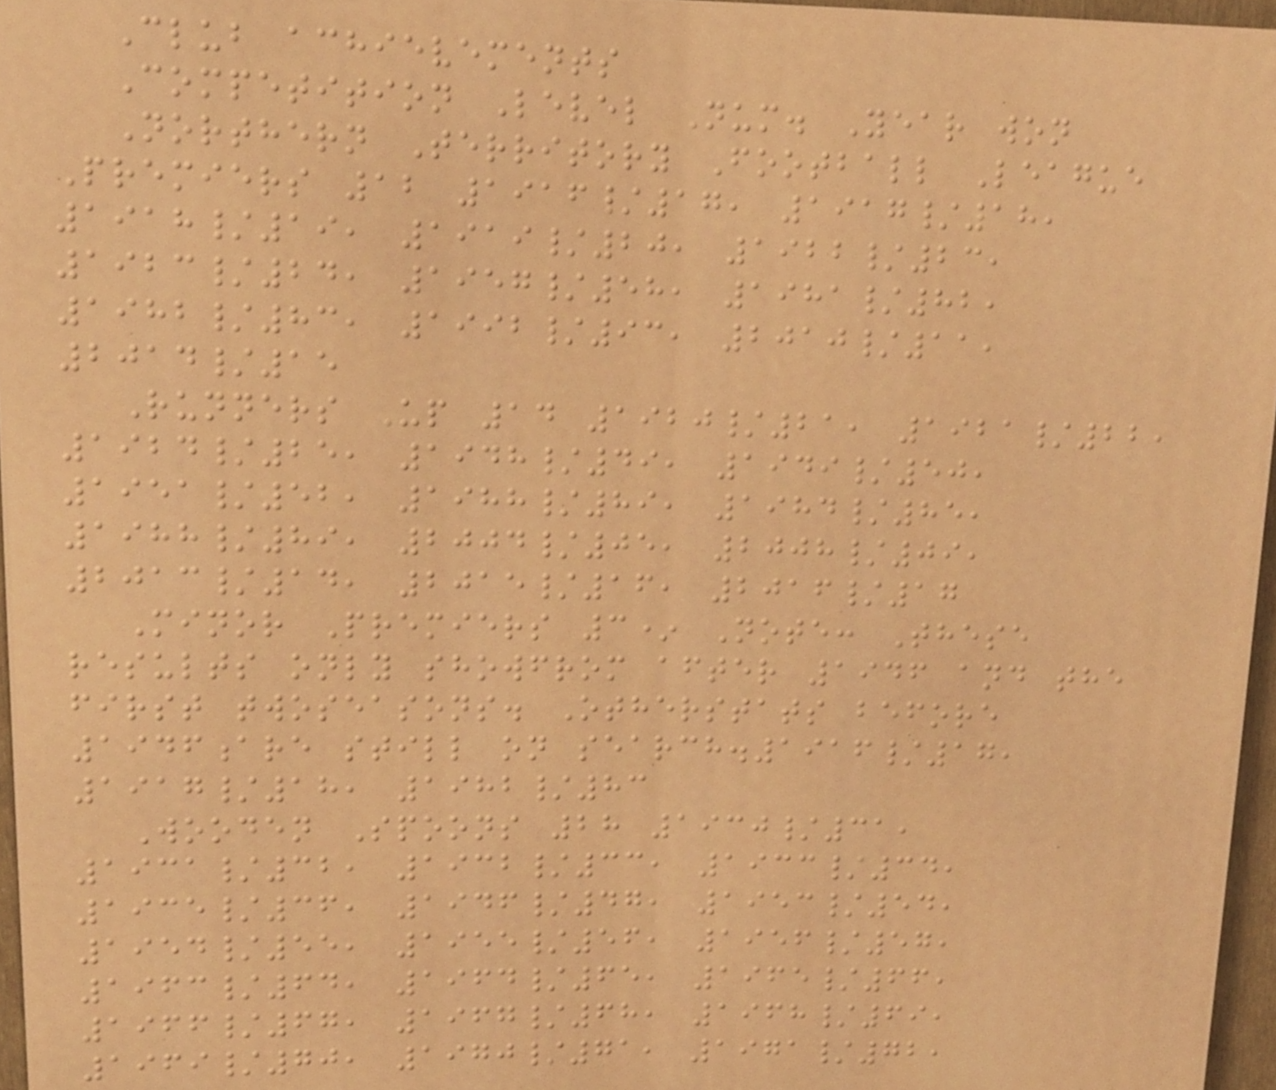Club achievements
Competition Level Num. Year won
Northern Territory Football League
Premiers 12 1916/17, 1917/18,
1918/19, 1919/20, 1922/23,
1923/24, 1957/58, 1981/82,
1982/83, 1992/93, 2010/11,
2014/15
Runners Up 14 1920/21, 1921/22,
1924/25, 1948/49, 1949/50,
1951/52, 1988/89, 1984/85,
1988/89, 2004/05, 2008/09,
2013/14, 2015/16, 2016/17
Minor Premiers 3* Note: These
results only showfrom after 1946 and the
first twoseasons. Otherstats before
1946are still on search.1916/17,
1917/18, 1982/83
Wooden Spoons 28 1930/31,
1931/32, 1932/33, 1933/34,
1935/36, 1946/47, 1953/54,
1954/55, 1955/56, 1956/57,
1963/64, 1964/65, 1965/66,
1966/67, 1967/68, 1968/69,
1969/70, 1970/71, 1971/72,
